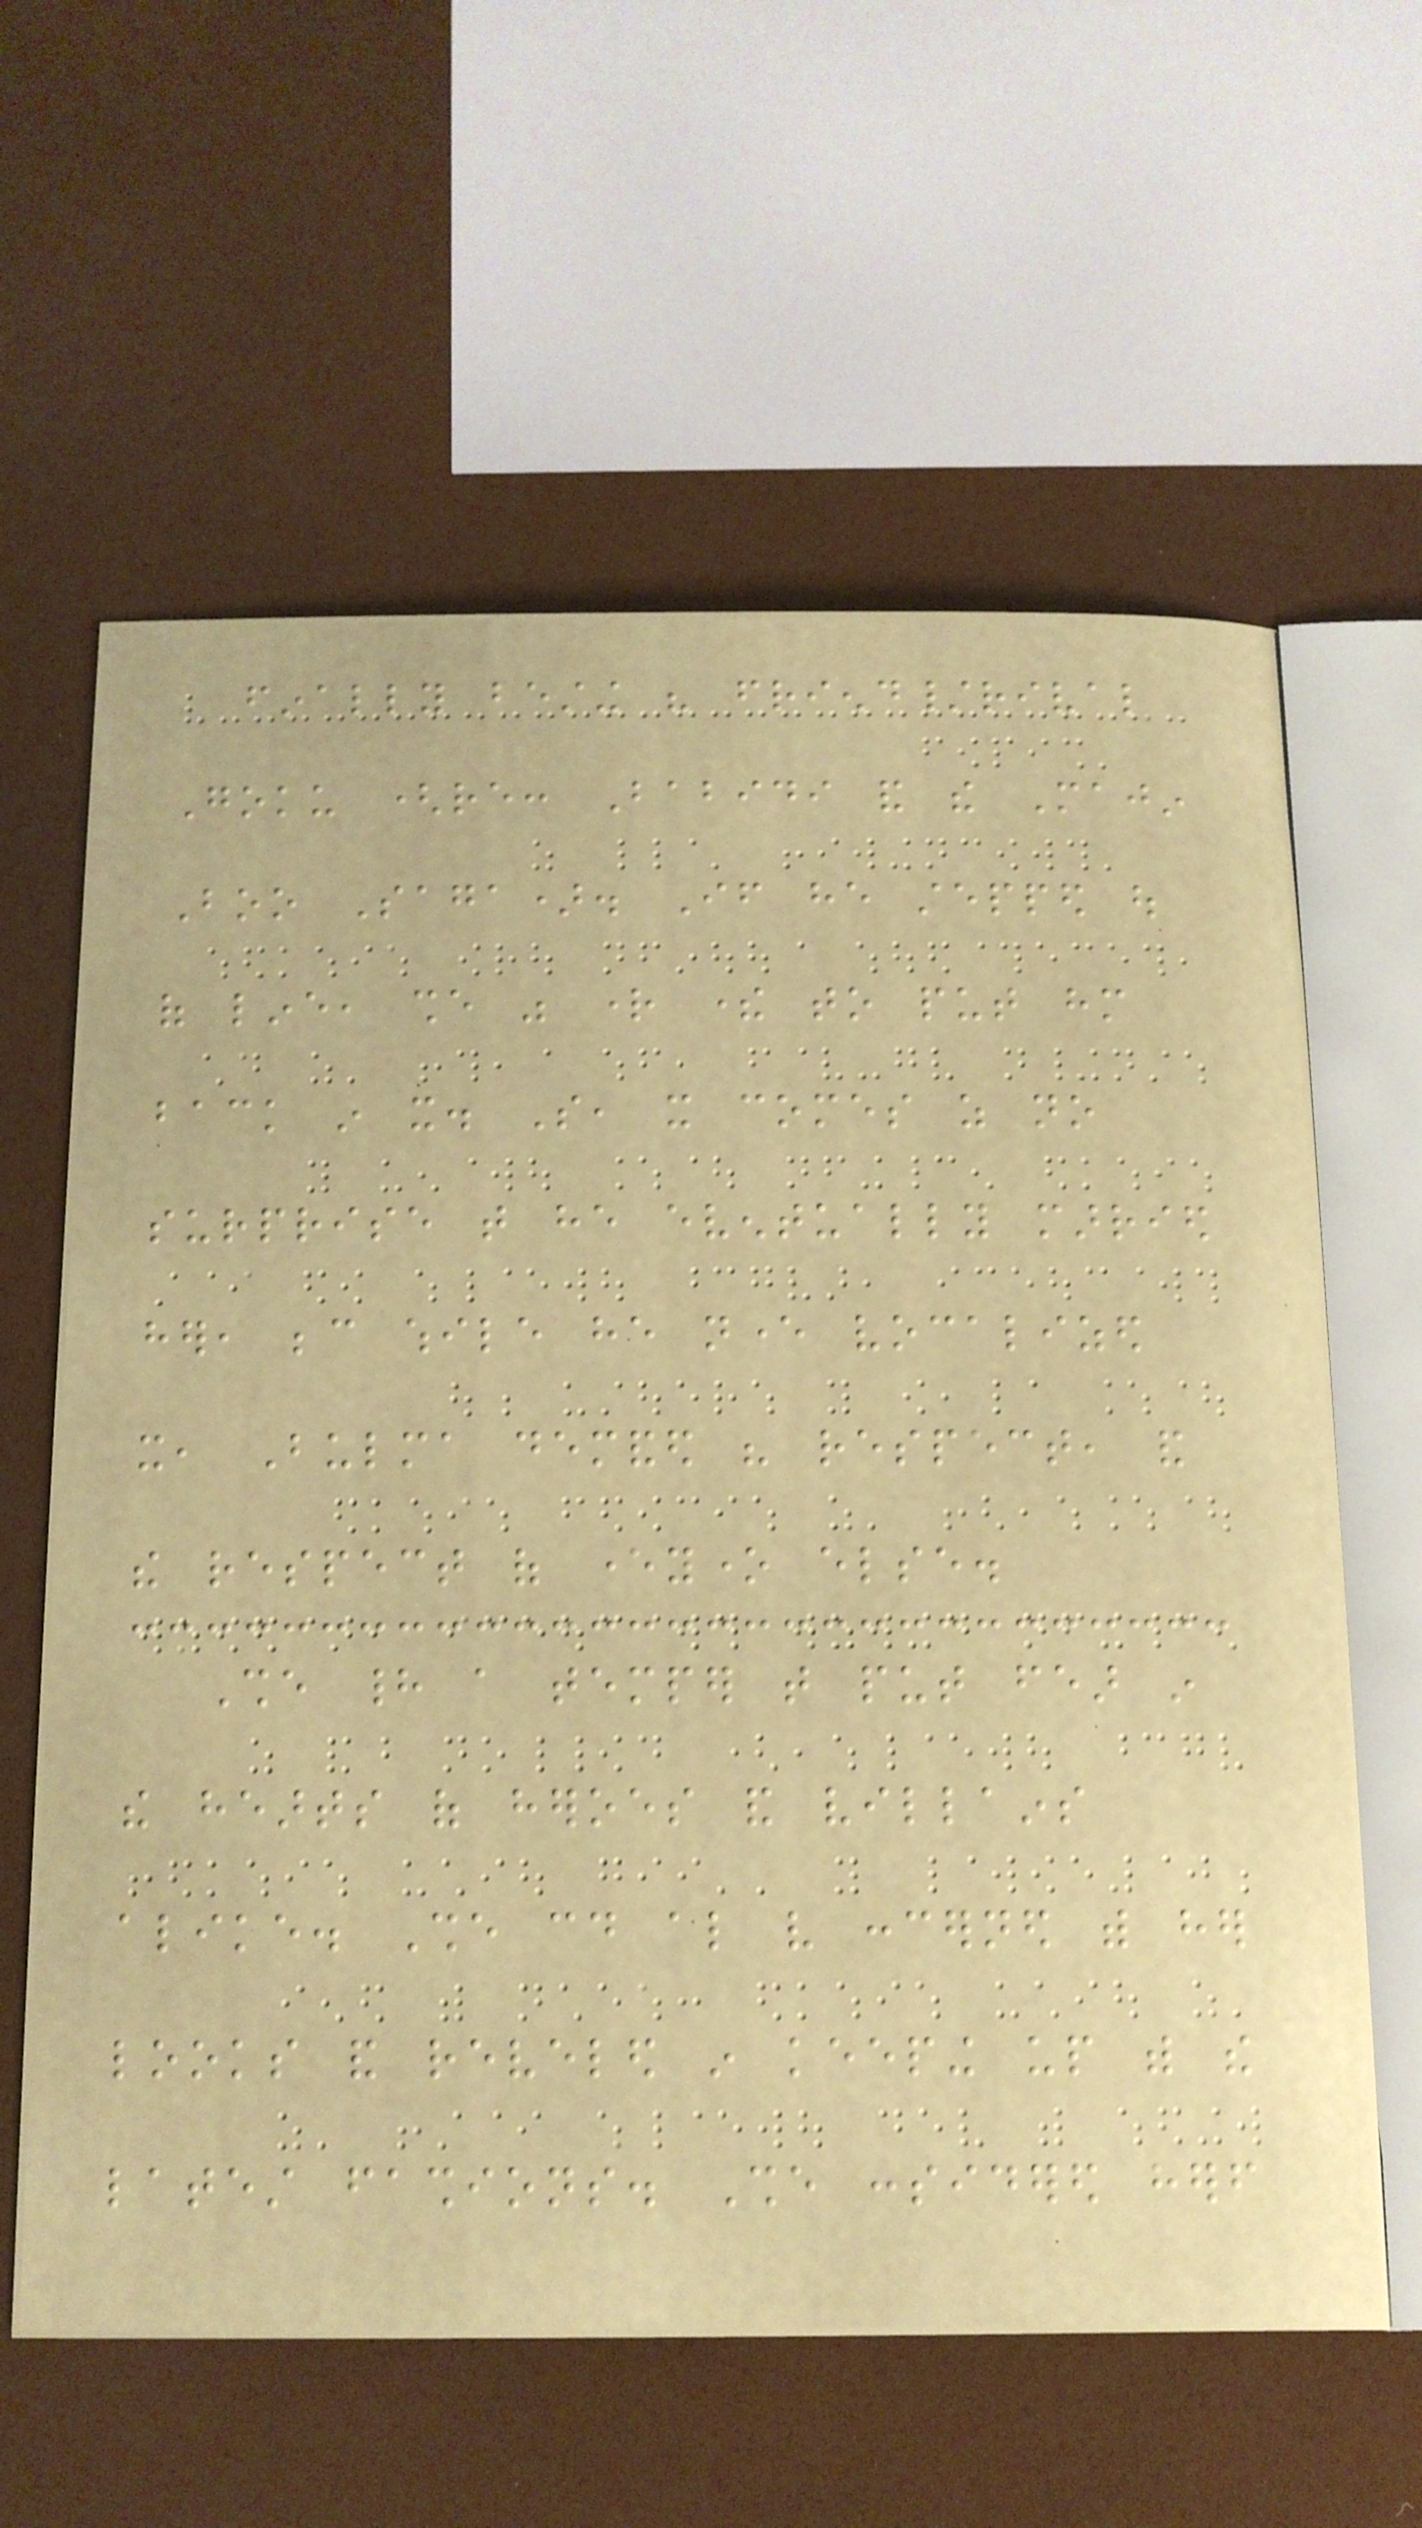finally besting his friend/rival
Goku (re: Babidi and the Majin
Boo Saga). If he stepped out
of line, she was right there to put him
back in it. So, it comes as no
surprise that he eventually married
her, because while he never vocalized
it, Bulma demanded his respect, and
the respect of everyone else.
She had a temper that put fear in
the hearts of heroes and villains
alike. She could also very concerned with her
looks and reveled in keeping up with the
latest fashions. She considered herself
